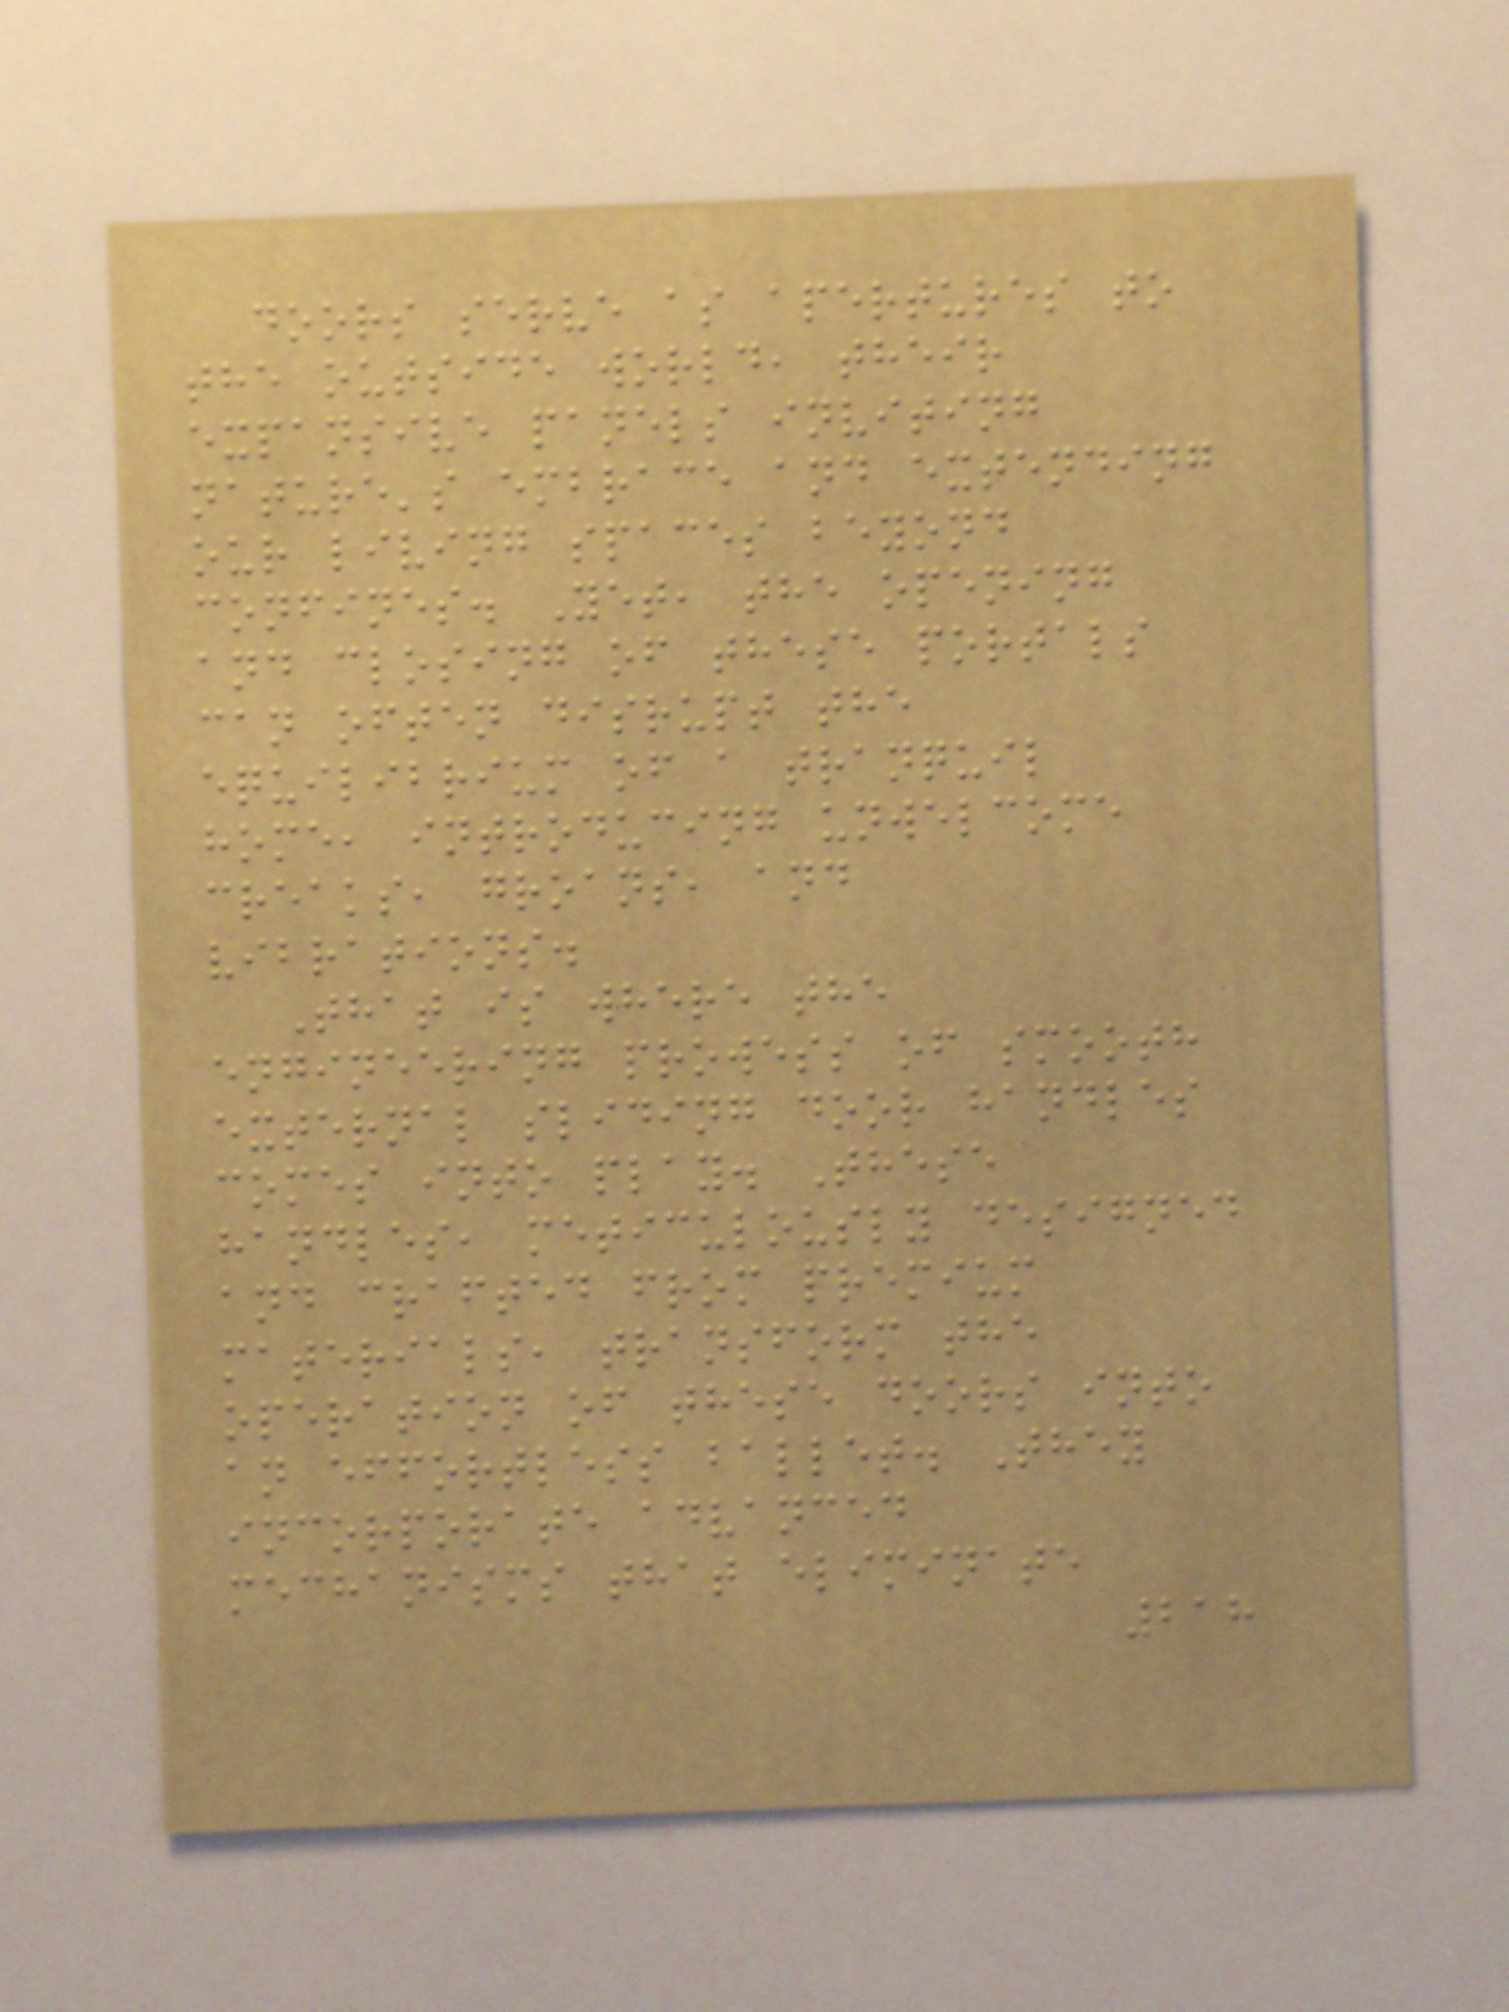doors serve as apertures to
the outside world, their
expansive panels inviting
nature's embrace and extending
our living spaces beyond
confines. Yet, the opening
and closing of these portals
can often disrupt the
equilibrium of a tranquil
home, introducing unwelcome
creaks, groans, and
vibrations.
That is where the
engineering prowess of smooth
external sliding door handles
comes into play. These
handles, meticulously designed
and crafted from premium
materials, transform the
operation of these doors into
an effortless ballet. They
incorporate advanced
mechanisms that eliminate
218
